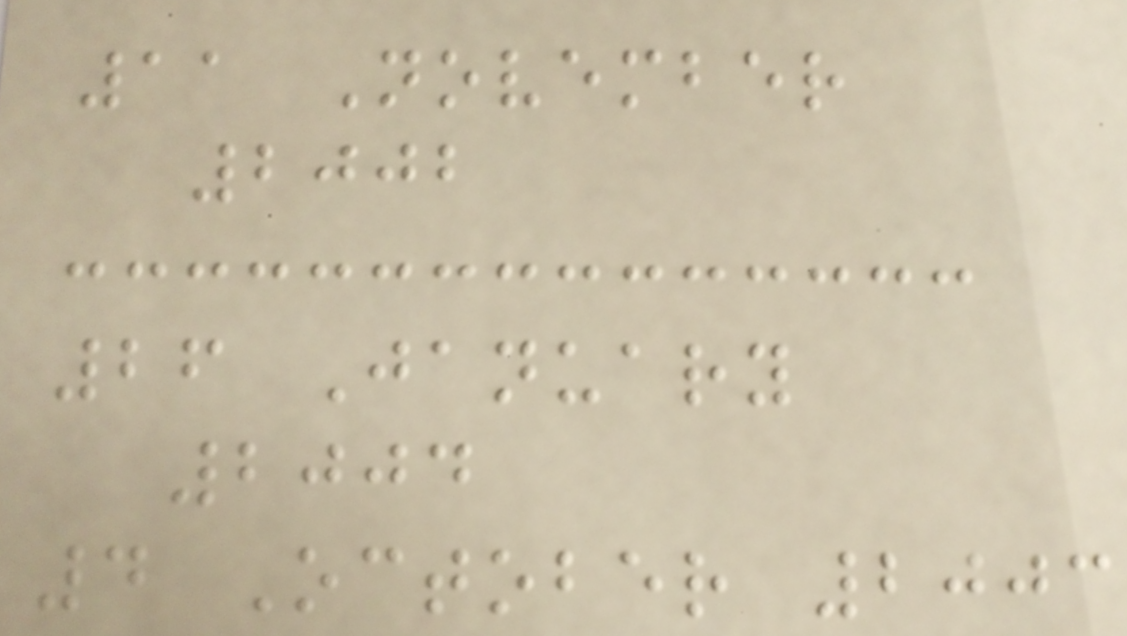11 November
2002
26 January
2004
4 October 2003
